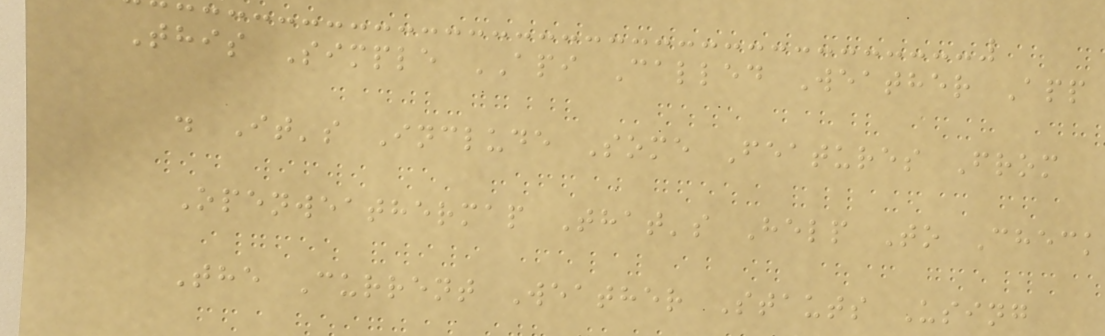This Simple API Called Weather App
. It's Include Some Features From
Openweathermap That's Help To Check
The Current Weather Stauts Using
